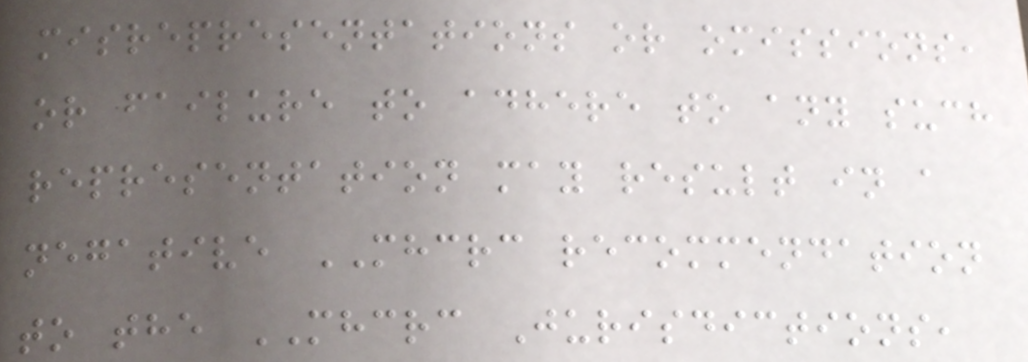misrepresentations or omissions,
or failure to adhere to any such
representation may result in a
negative MHCRC recommendation
to the MHCRC Jurisdictions,
